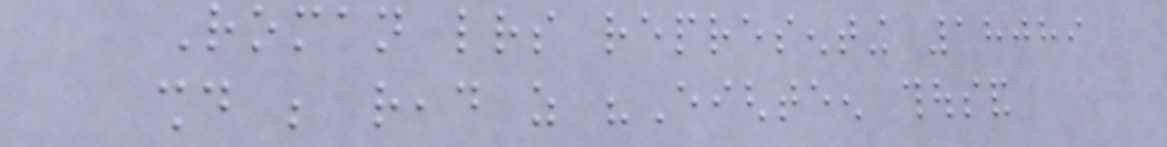Roman letters representing 18089
should be read as "Eighteen thousand
